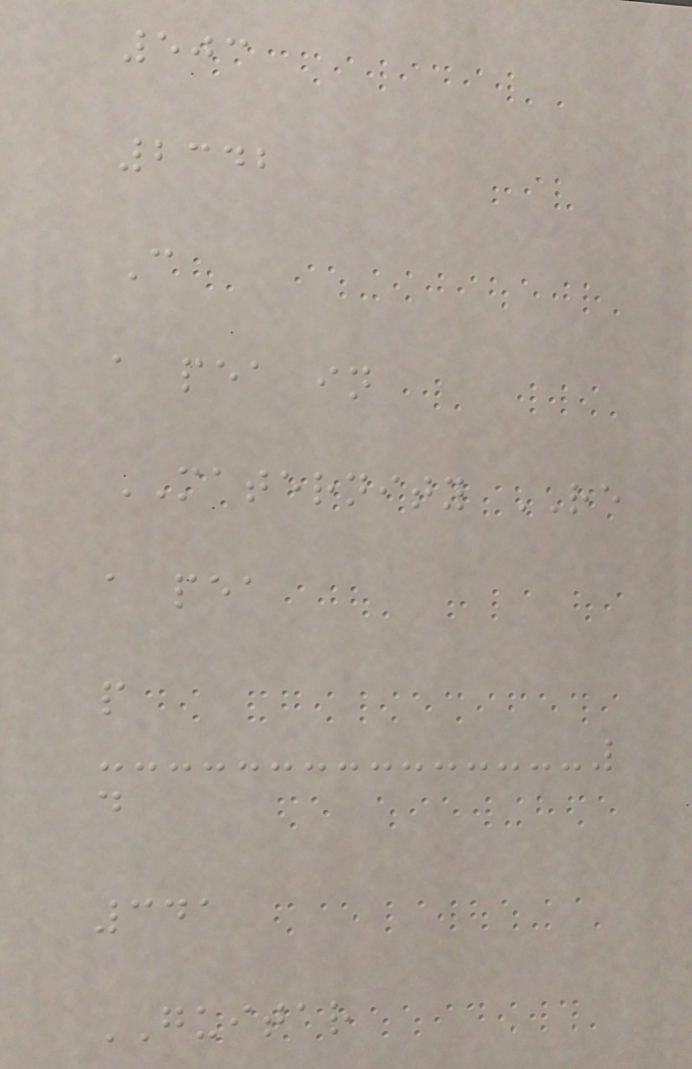503
2342
C
a pea in
MATERNITY RE
a pea
p
d
341
GUITAR
